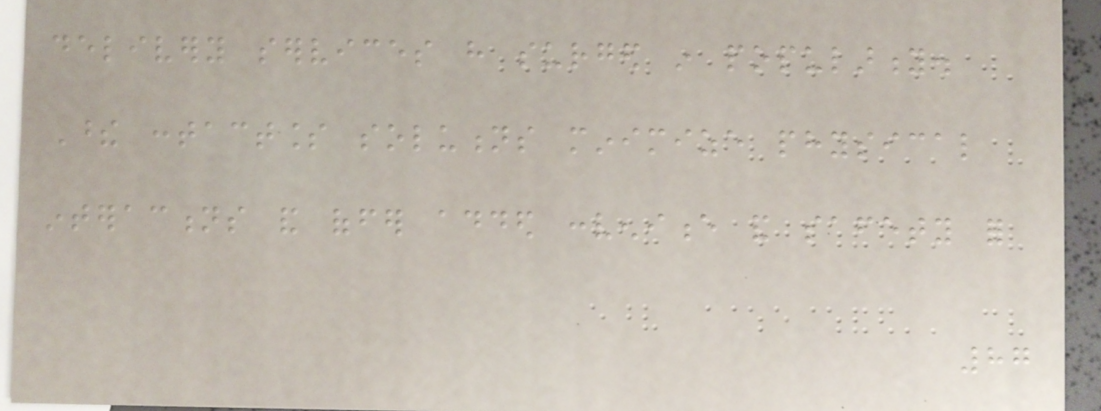delivery services have surged in popularity.
These contactless solutions minimize physical
interactions and offer added convenience and safety for
87
